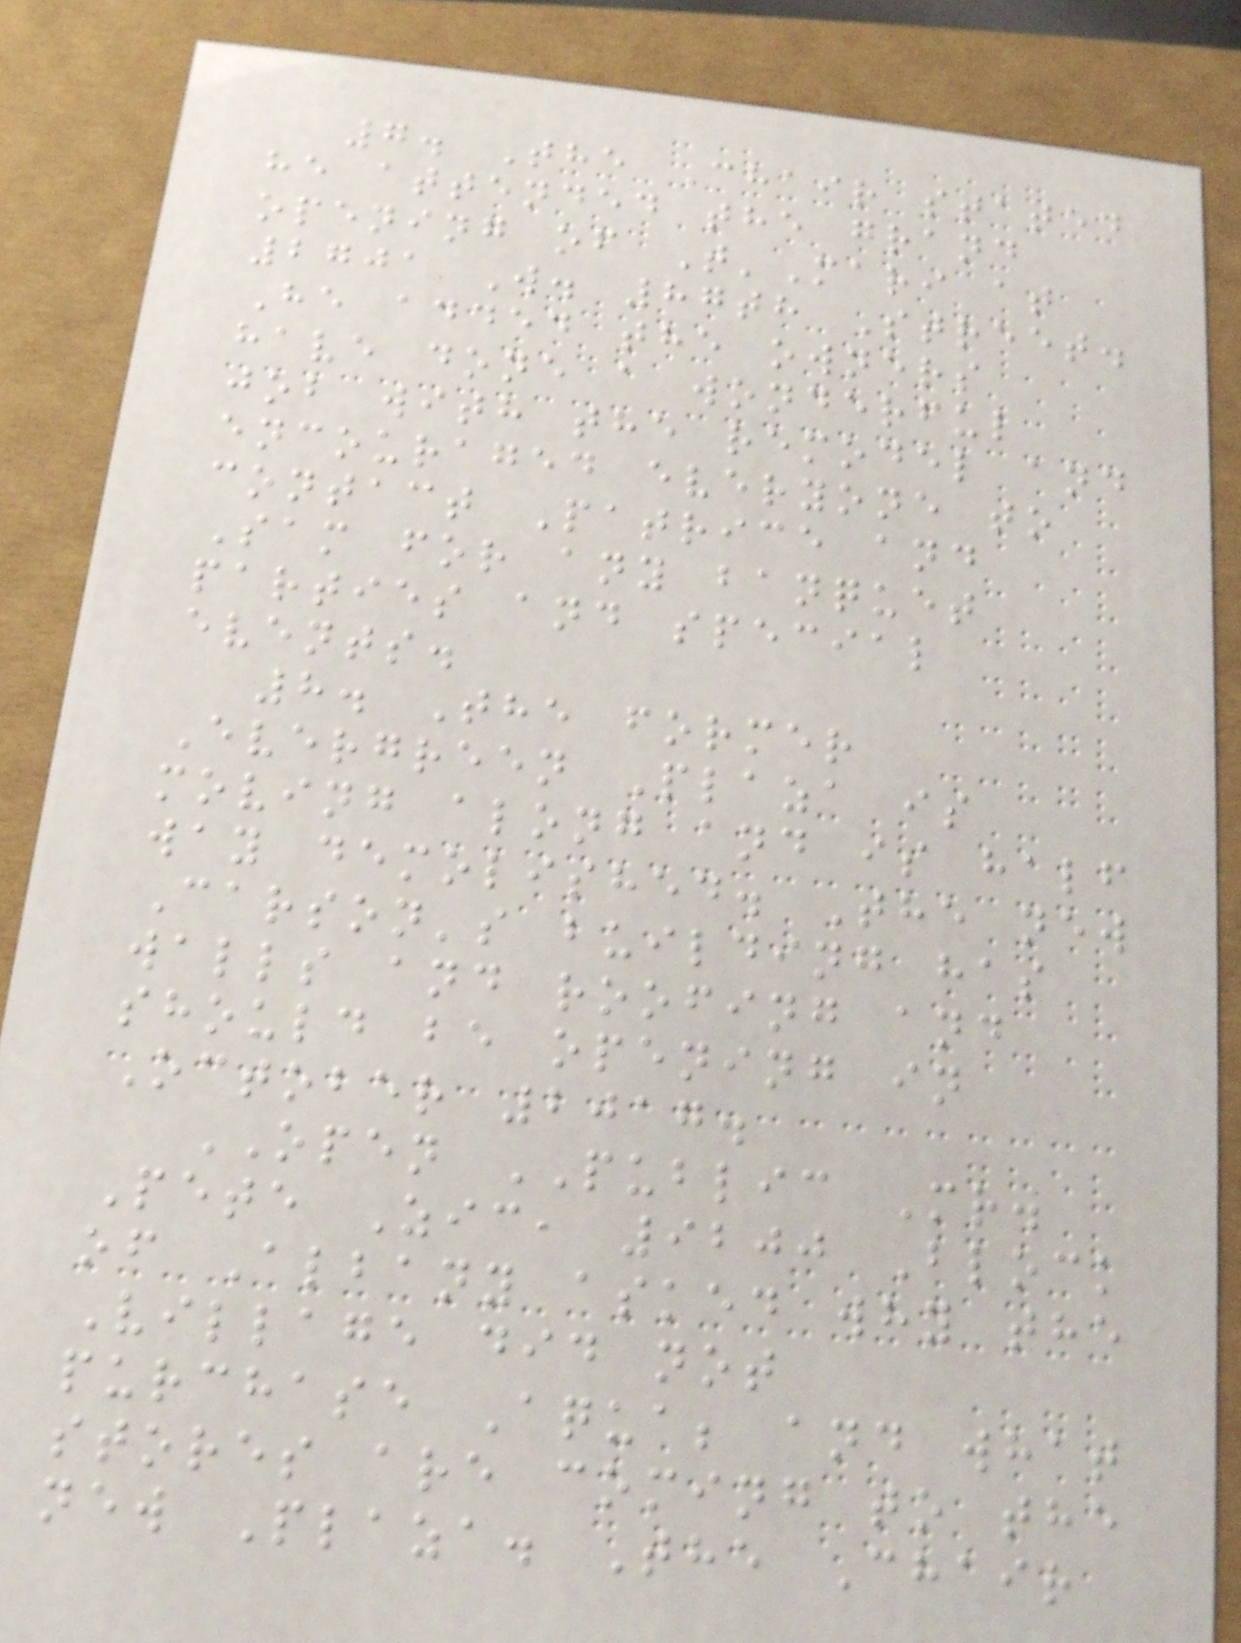7. The Chair stated
he attended the grand
opening of T'Mari at
2701 W. 87th Street.
He added the owners
have done a wonderful
job with the remodel and
encouraged everyone to
contact Patrice and
Sam for any banquet
parties and special
events.
8. The former
Evergreen Plaza is
moving along and is half
way demolished. The new
Carson's building has
walls and roofing and
should be opening in
October 2017.
OPEN PUBLIC Mr.
Pete Zic, 9200 Block
of Albany asked why the
Village did not
purchase Aqua; and what
stores are coming to the
new Plaza. The Chair
